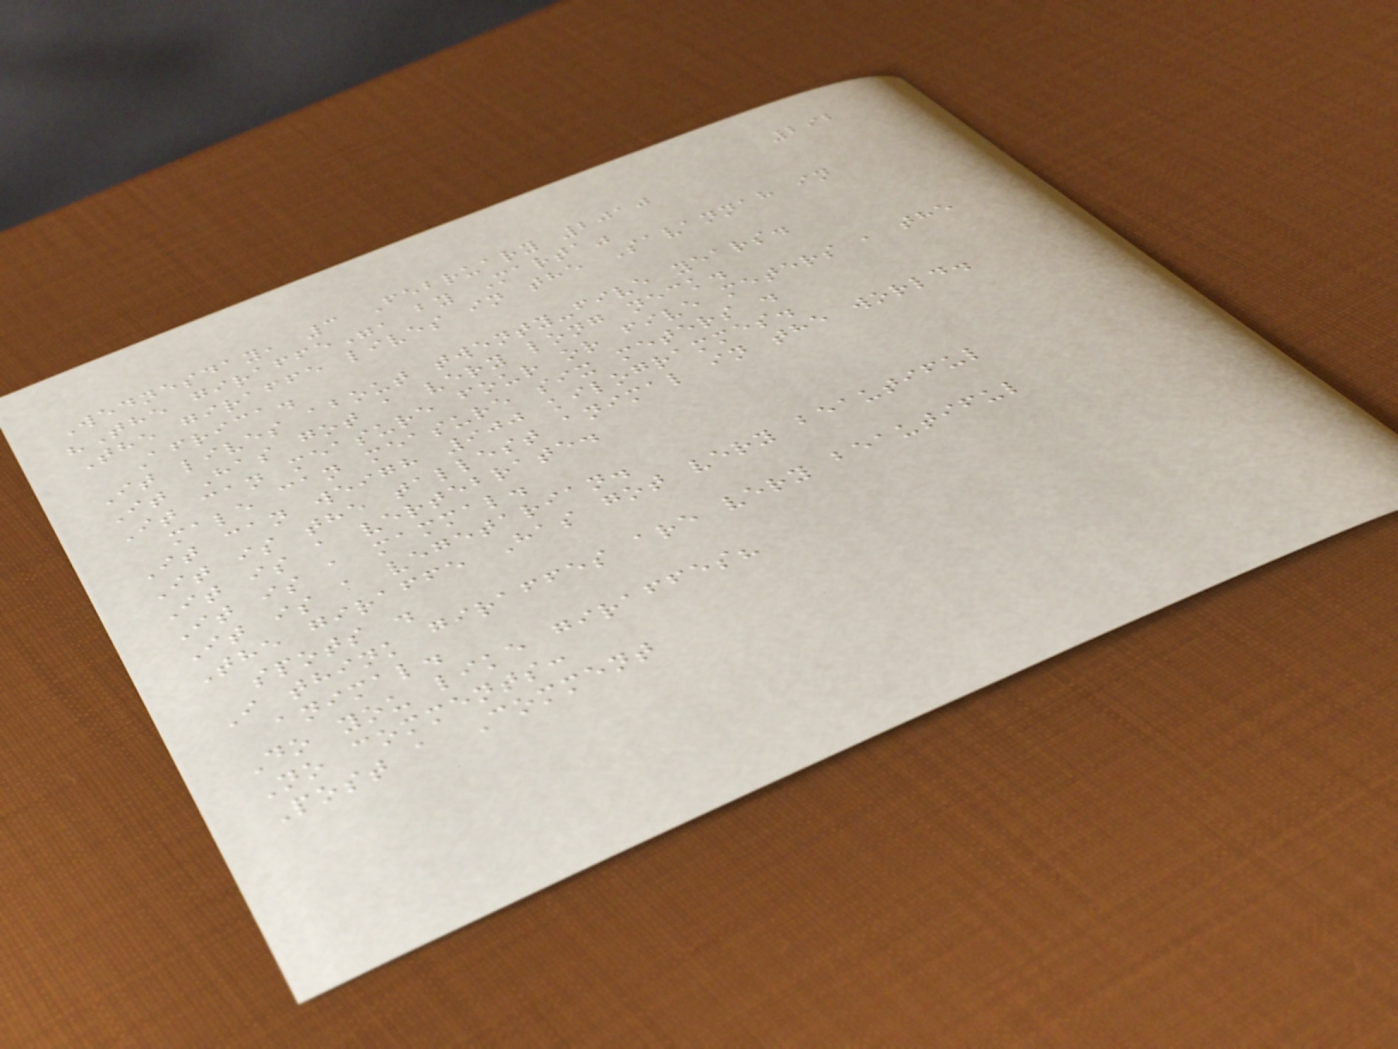292
Wednesday, 3 February 2010
"The giraffe", by Marta"
The giraffe lives in the Savannah in
Africa.
It lives about twenty-five years.
It Has got a very long neck.
It can measure four or five meters , the
male can measure six meters .
It can weigh 900 kilogrammes.
It is the tallest animal in the world.
It is a vertebrate.
It is a mammal.
It is a vegetarian.
The giraffe Has got very beautiful
spots .
I think giraffes are very beautiful
animal.
Do you like giraffes?
No comments:
Post a Comment
